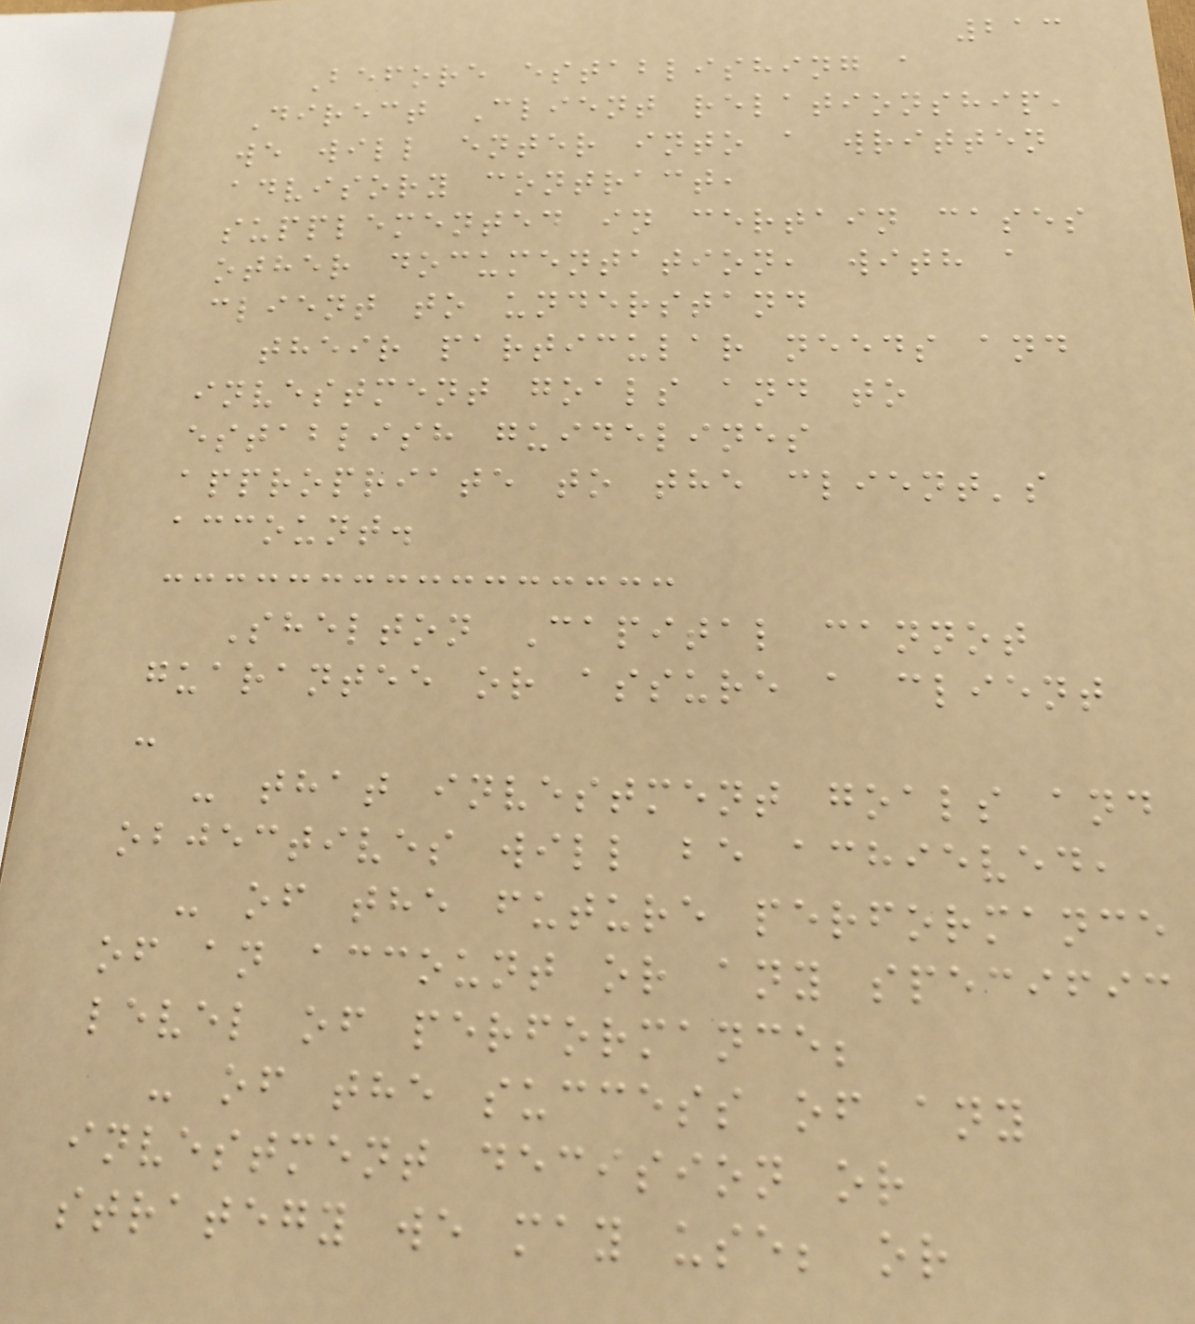213
Before establishing a
Direct Client relationship,
we will enter into a written
advisory contract,
supplemented in certain cases
other documentation, with a
client to understand
their particular needs and
investment goals and to
establish guidelines
appropriate to the client's
account.
Shelton Capital cannot
guarantee or assure a client
-
- that investment goals and
objectives will be achieved,
- of the future performance
of an account or any specific
level of performance;
- of the success of any
investment decision or
strategy we may use; or
